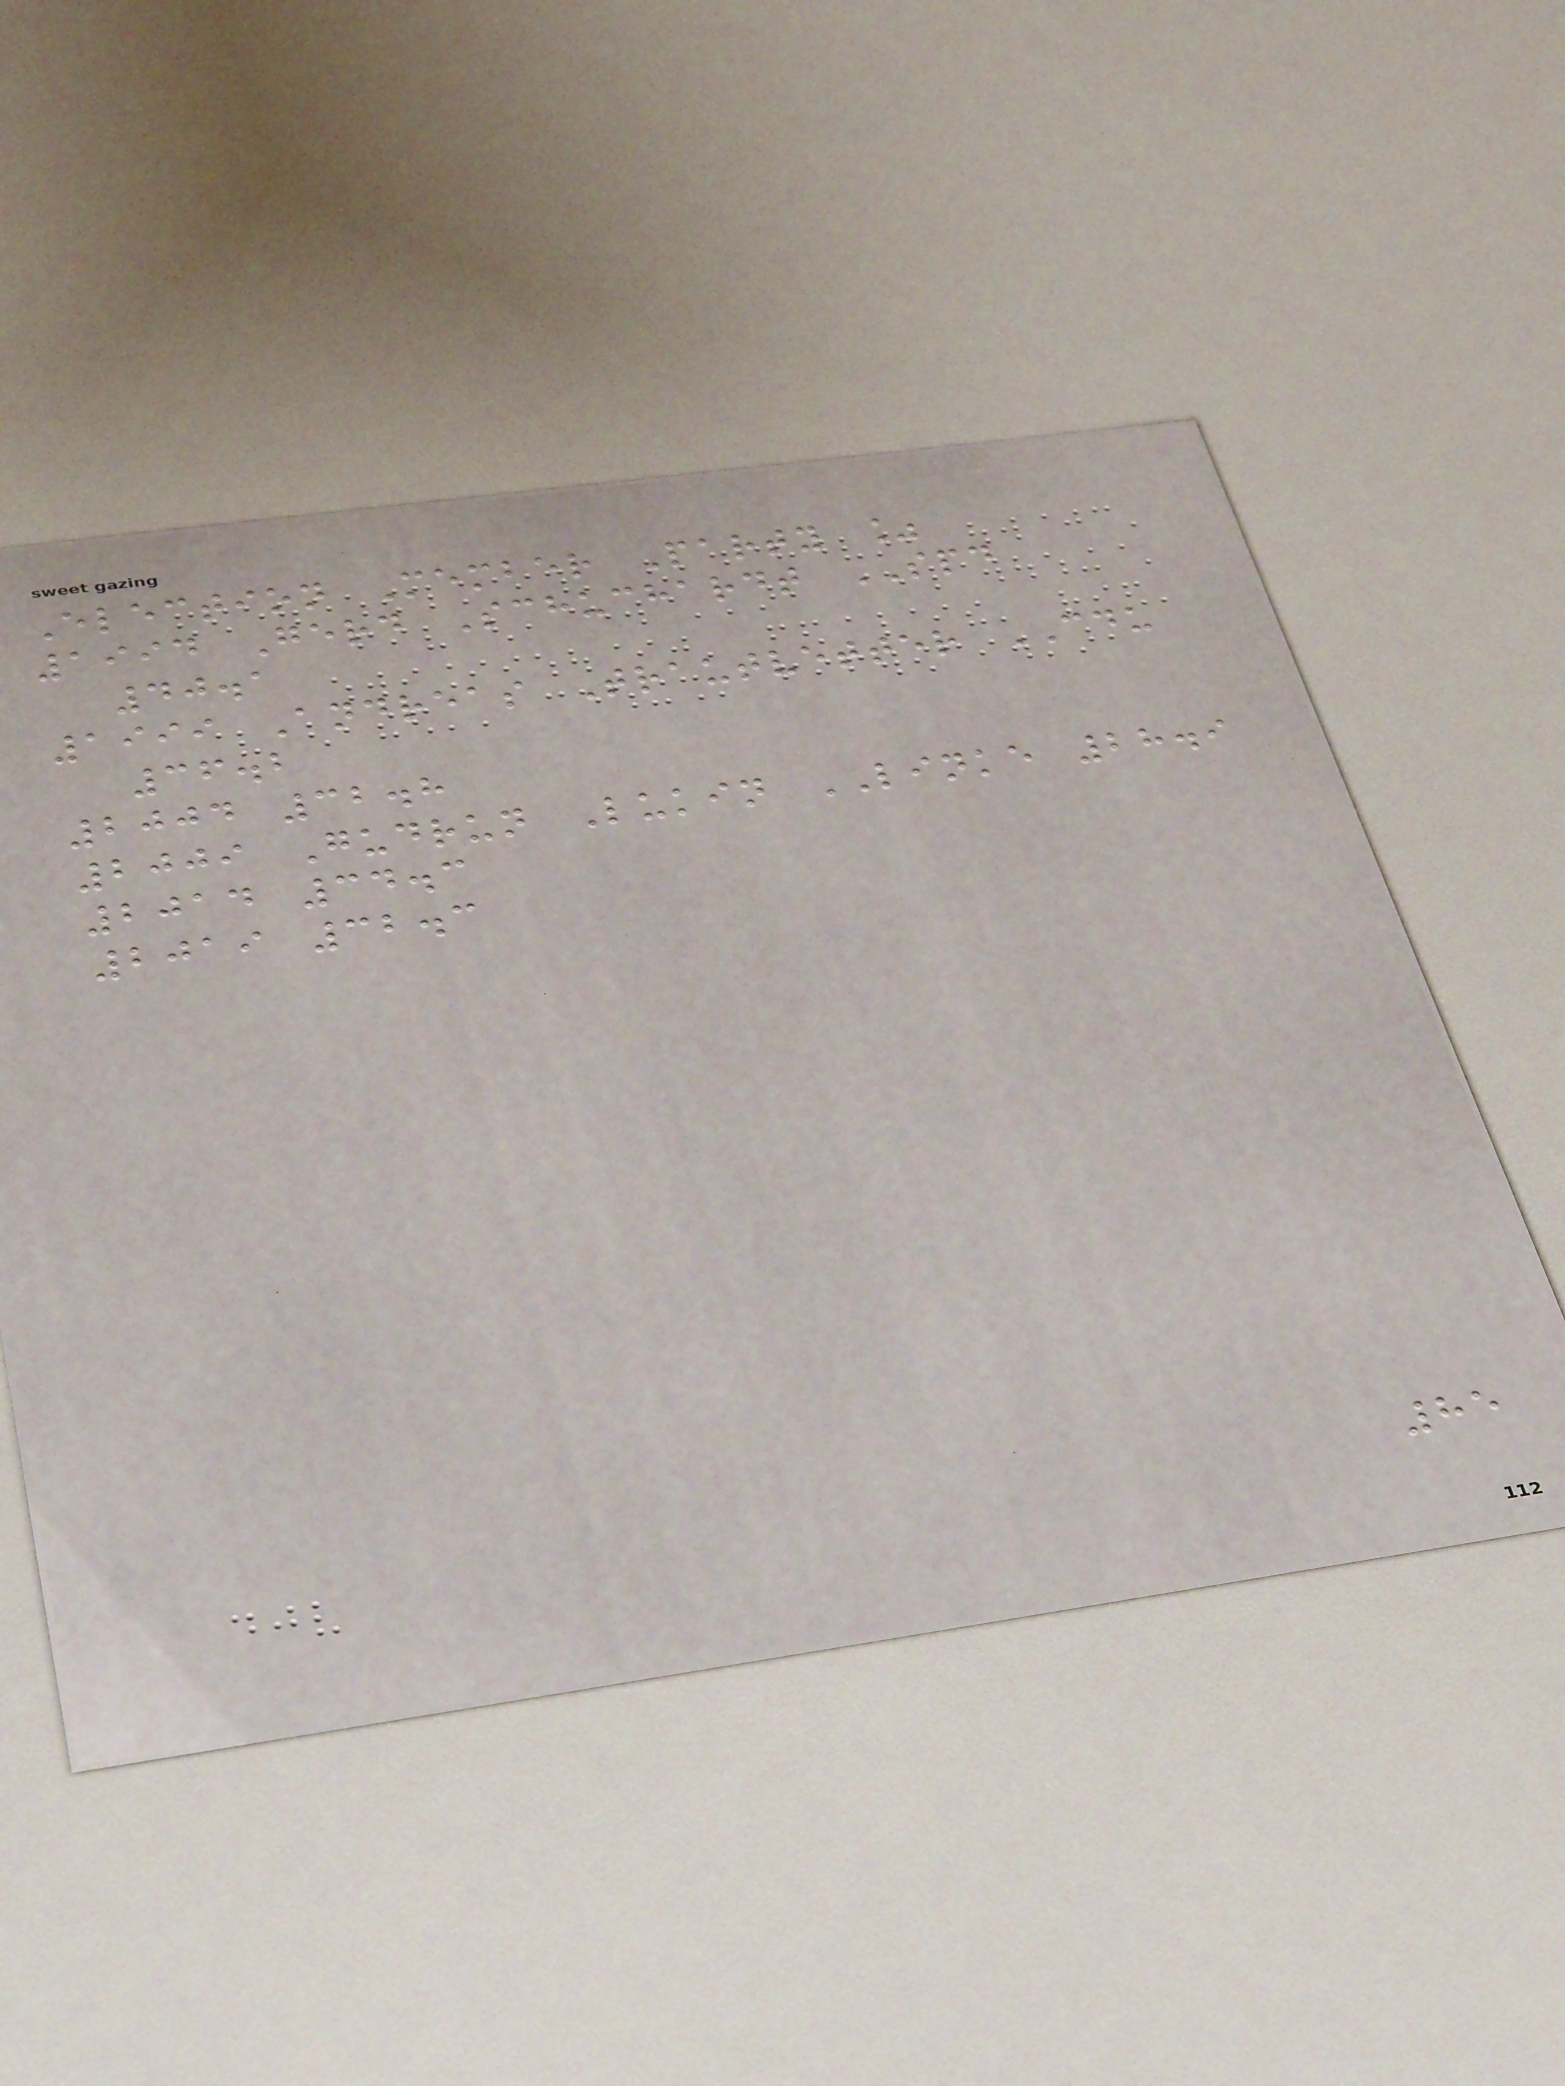Election Member Party %
1994 Gerd Schuchardt SPD
40.1
1999 Andreas Trautvetter CDU
36.2
2004 32.8
2009 Gudrun Lukin LINKE 28.9
2014 34.3
2019 32.3
85
